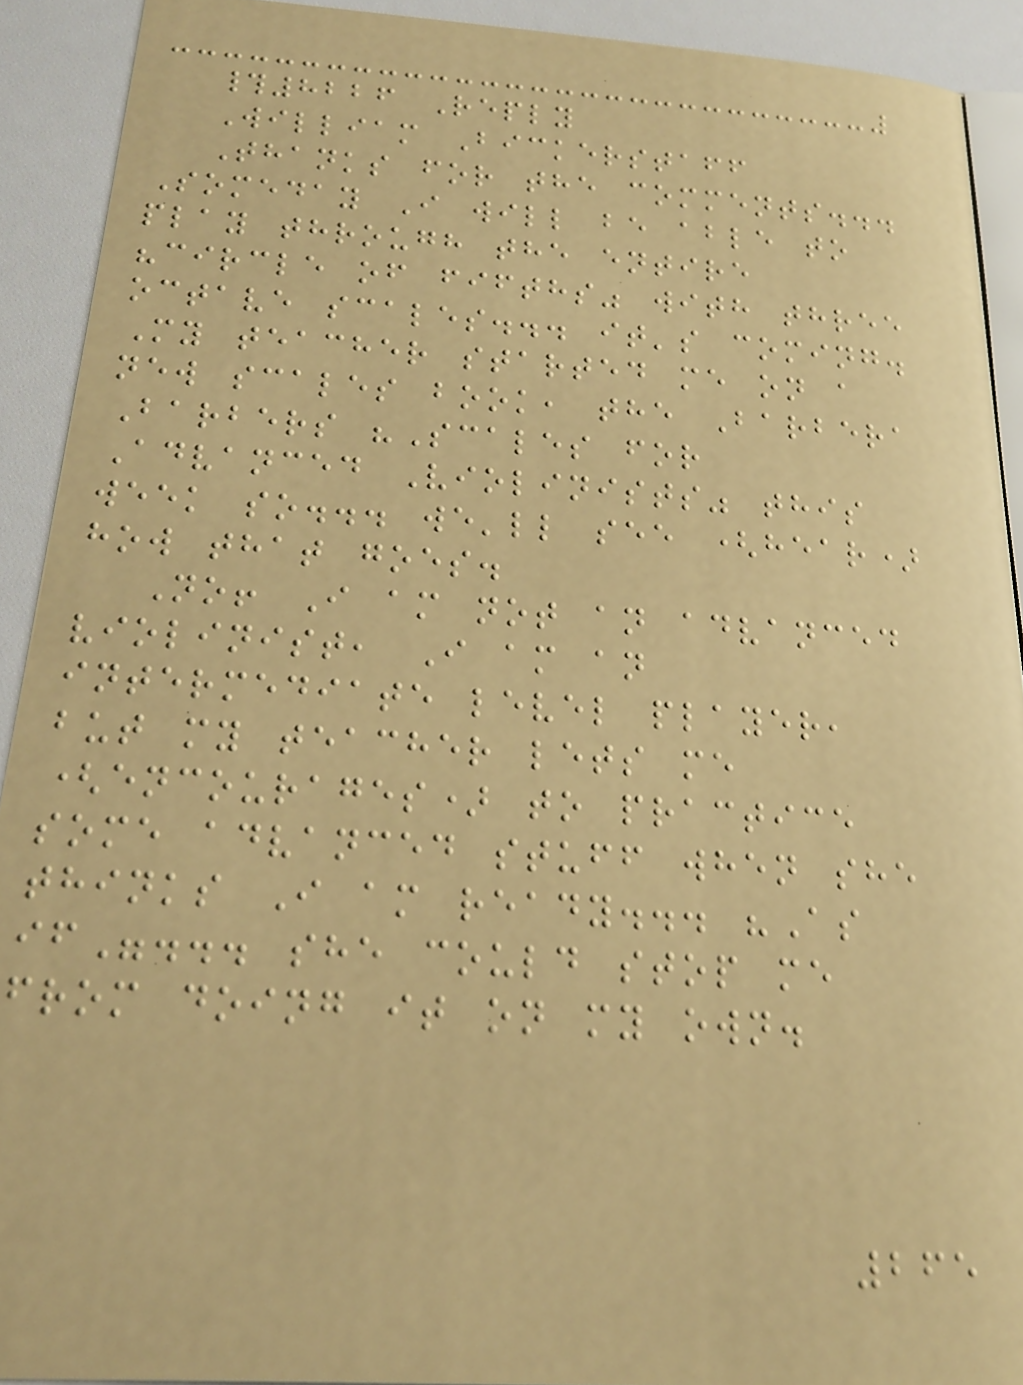#8226 Reply
William Bickerstaff
Thanks for the comments...
Someday I will be able to
play through the entire
"circle of fifths" with three
octave scales... it's coming.
My teacher started me on a
new scales book, the Barbera
Barbers "Scales for
Advanced Violinists" this
week so... we'll see (hear)
how that goes.
No! I am not an advanced
violinist, I am an
intermediate level player,
but my teacher lets me
(encourages) to practice
some advanced stuff when she
thinks I am ready... "As
if"... she could stop me
from doing it on my own.
265
